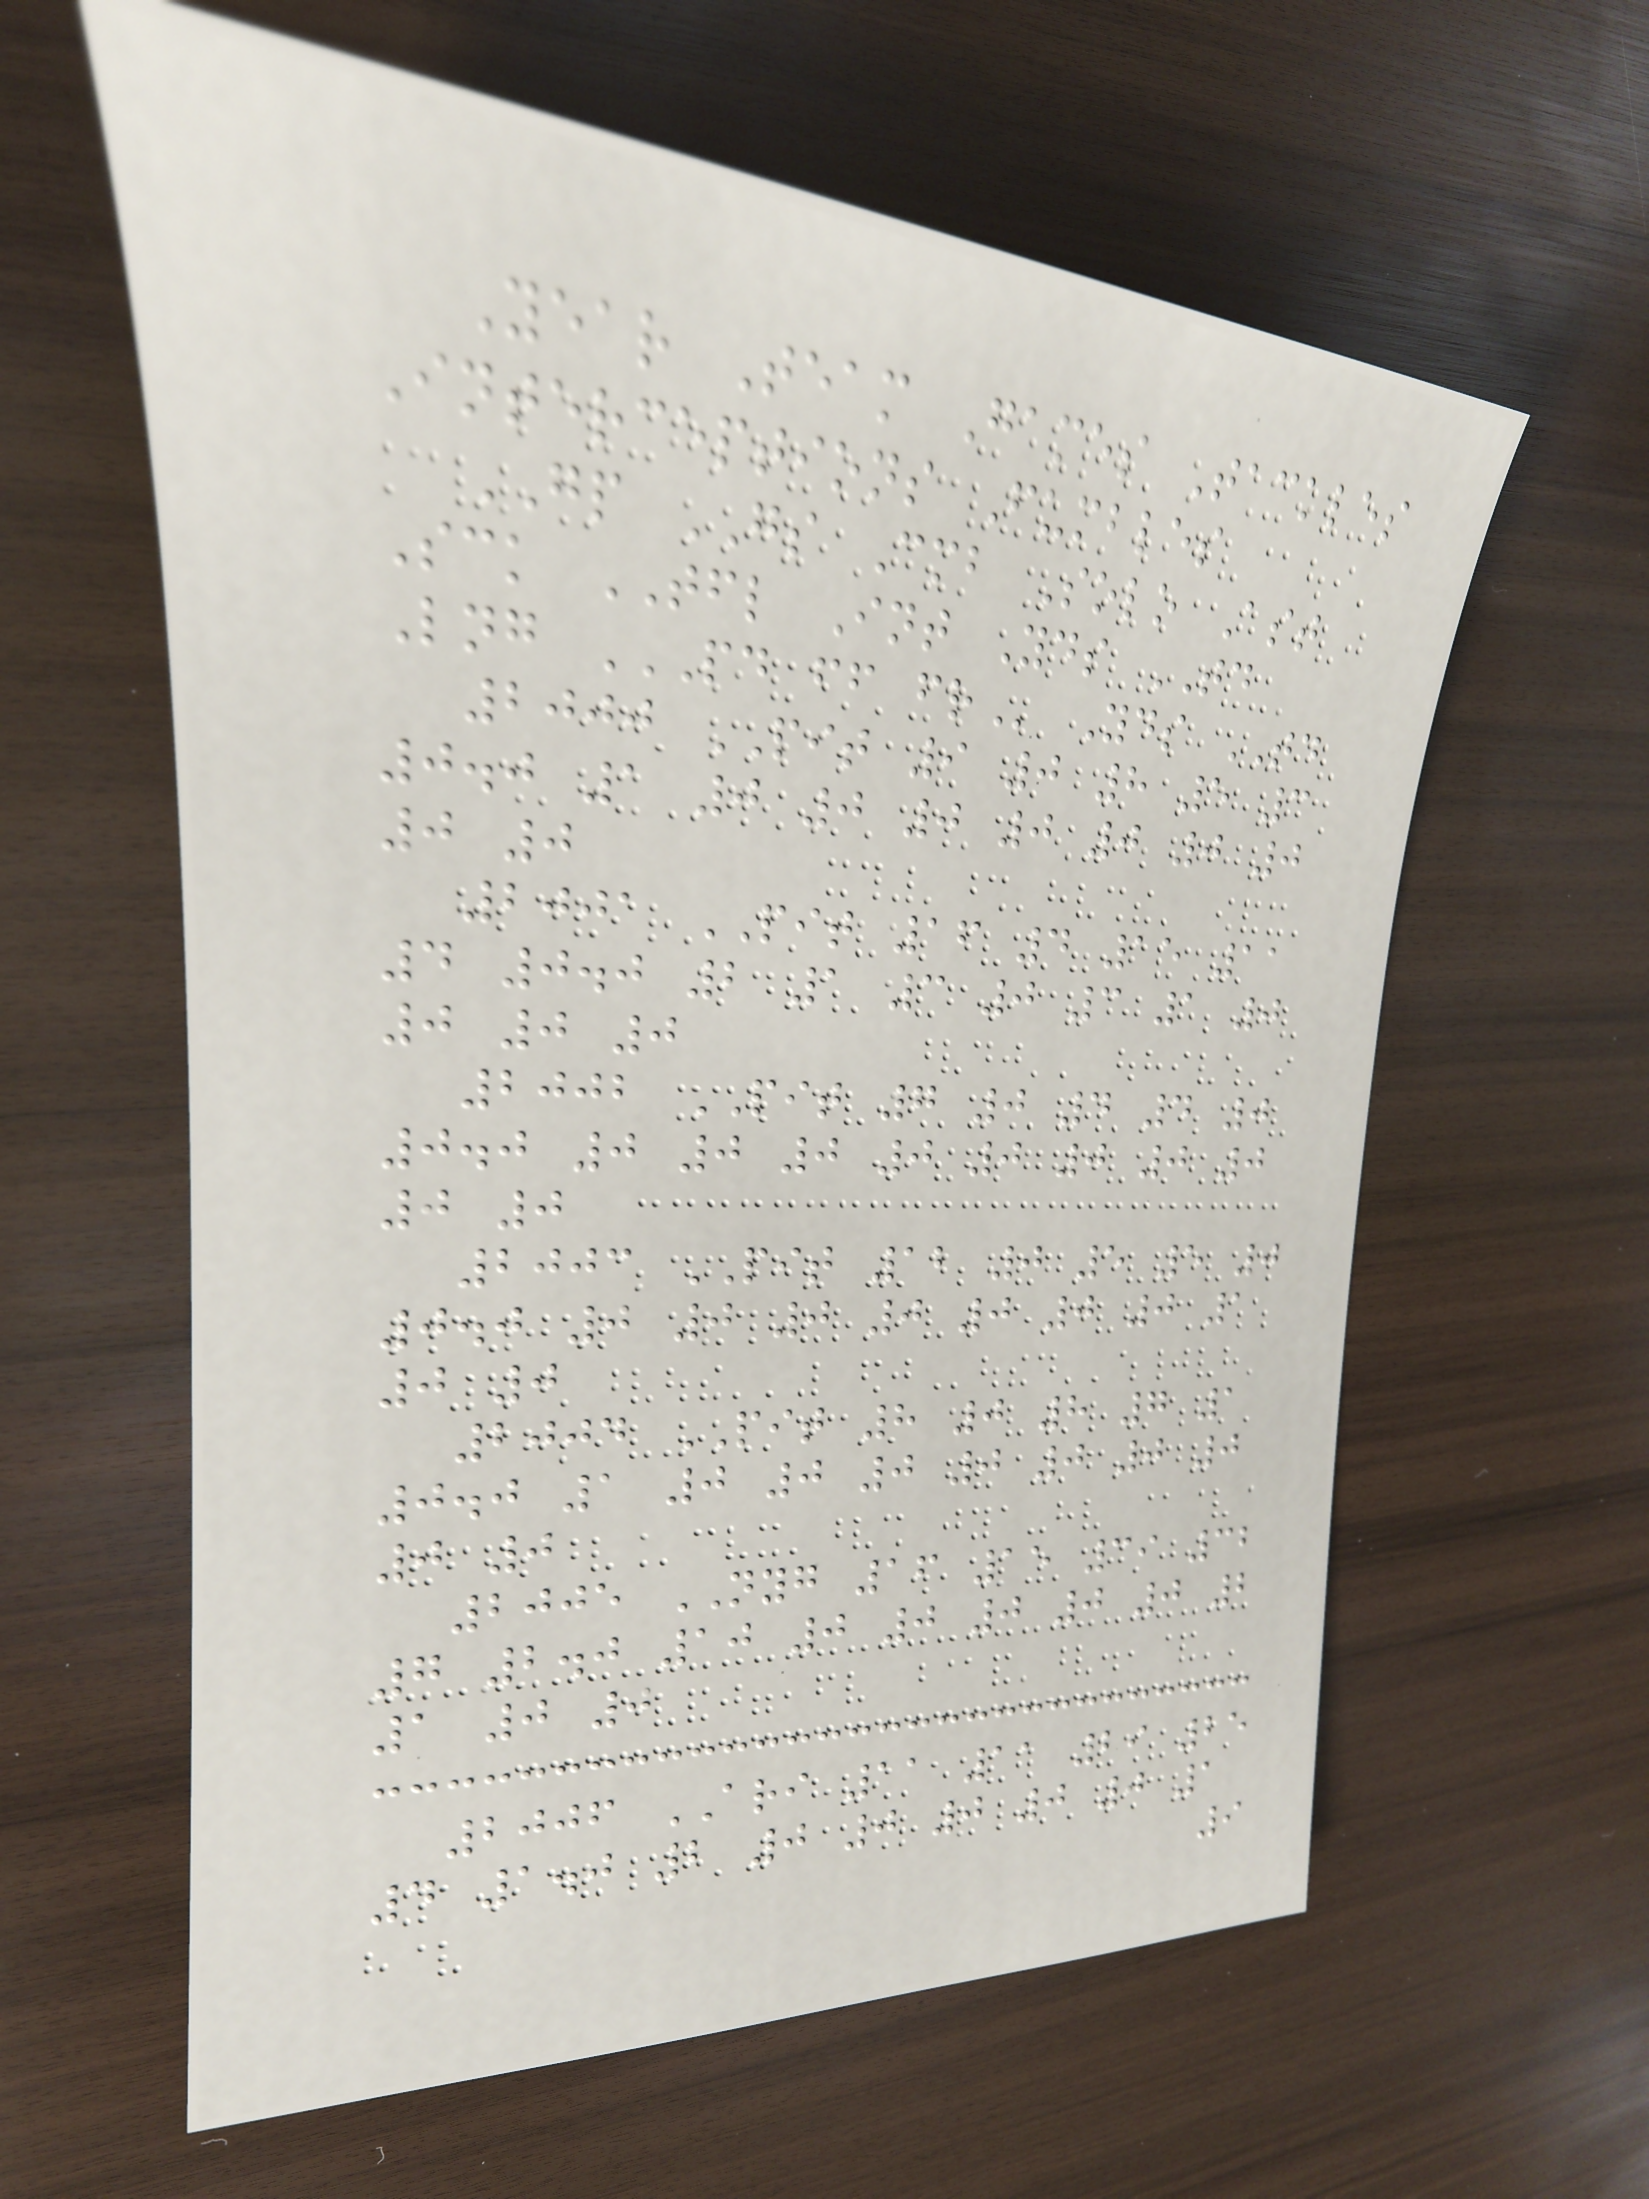Year Team Games Tackles
Interceptions Fumbles
GP GS Cmb Solo Ast
Sck TFL Int Yds TD
Lng PD FF FR Yds TD
2000 PIT 9 0 8 5 3
0.0 1 0 0 0 0 0 0 0
0 0
2001 PIT 16 4 15 11
4 0.0 2 1 3 0 3 1 0
0 0 0
2002 PIT 7 0 4 4 0
0.0 0 0 0 0 0 0 0 0
0 0
2003 PIT 12 0 5 5 0
0.0 0 0 0 0 0 0 0 1
0 0
2004 PIT 8 0 8 7 1
0.0 1 0 0 0 0 0 0 0
0 0
2005 NYG 16 15 39 32
7 2.0 10 0 0 0 0 0 2
1 0 0
2006 ARI 11 11 29 25
4 1.0 2 0 0 0 0 0 1
9
